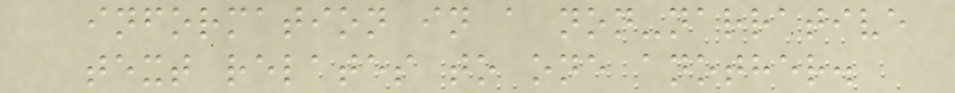information in a non-narrative
text relates to one another.
